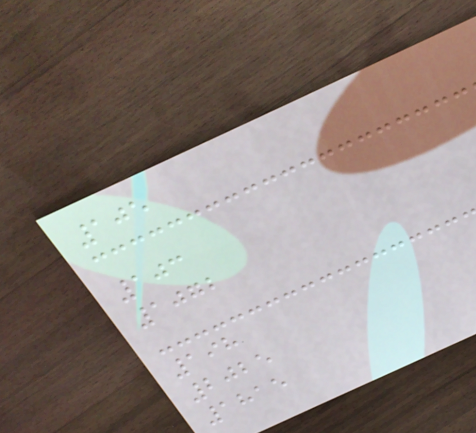105
103
1072
198
2025
1815
